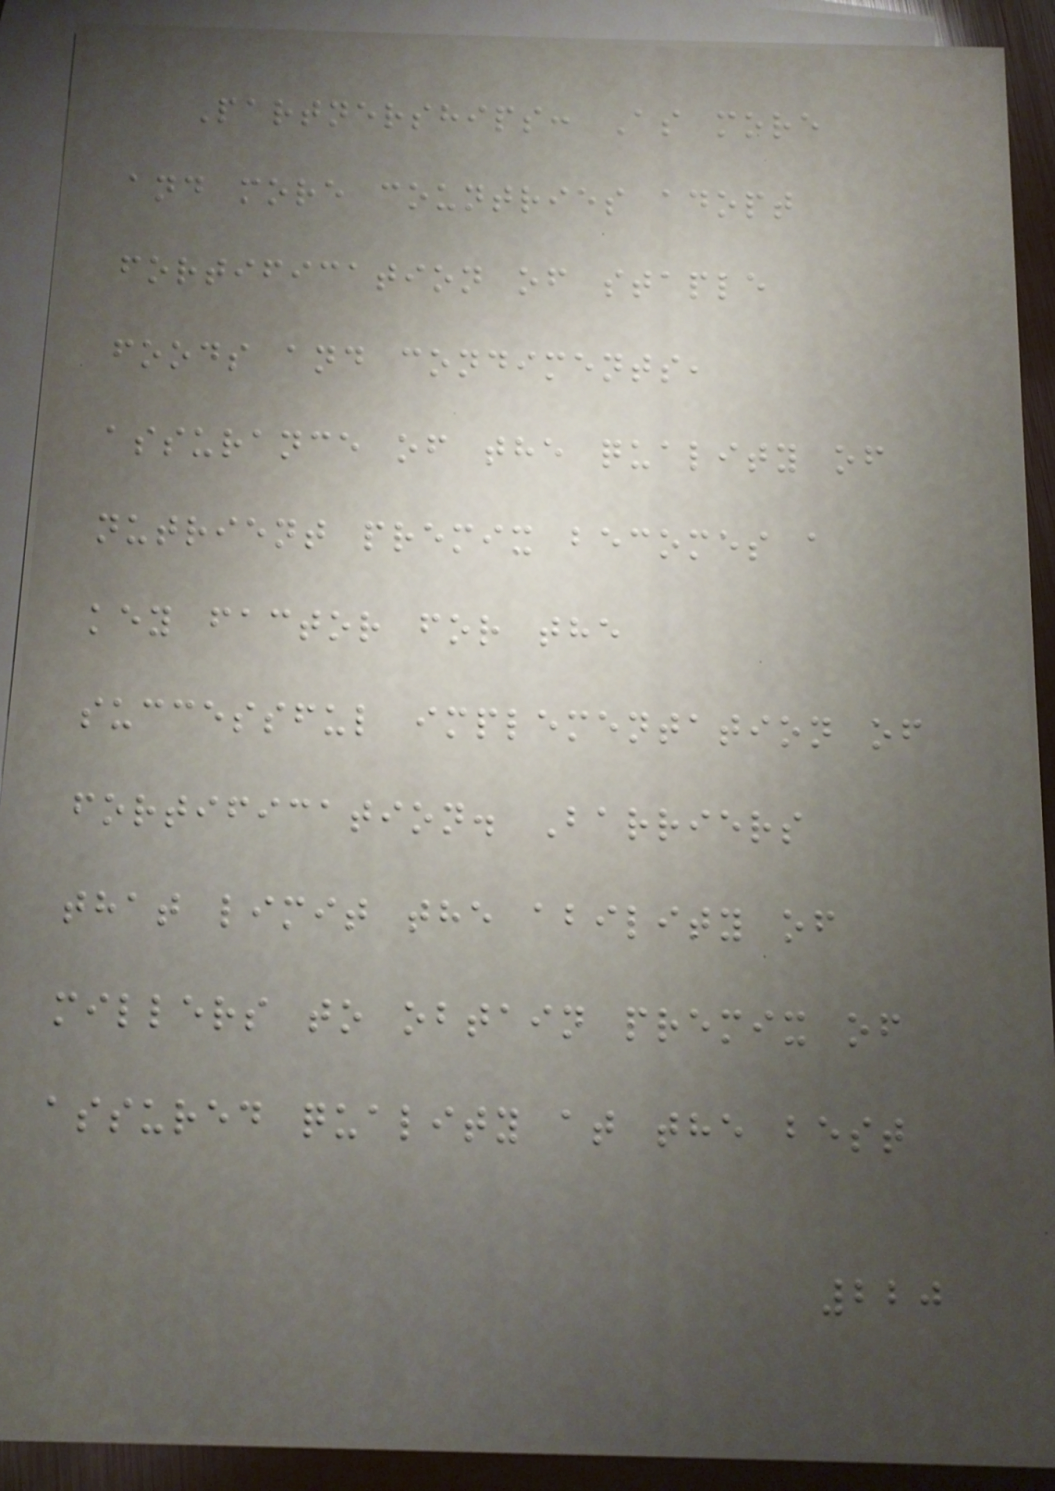Partnerships: As more
and more countries adopt
fortification of staple
foods and condiments,
assurance of the quality of
nutrient premix becomes a
key factor for the
successful implementation of
fortification. Barriers
that limit the ability of
millers to obtain premix of
assured quality at the best
220
